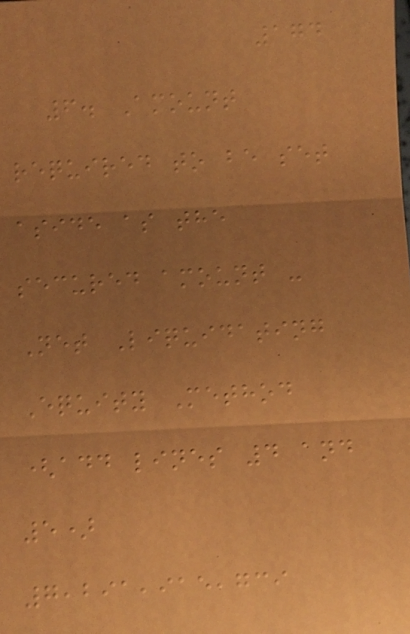174
6. Amount
required to be set
aside as the
secured amount -
Net Liquidating
Equity Method
(add lines 4 and
5)
7,291,915,739
